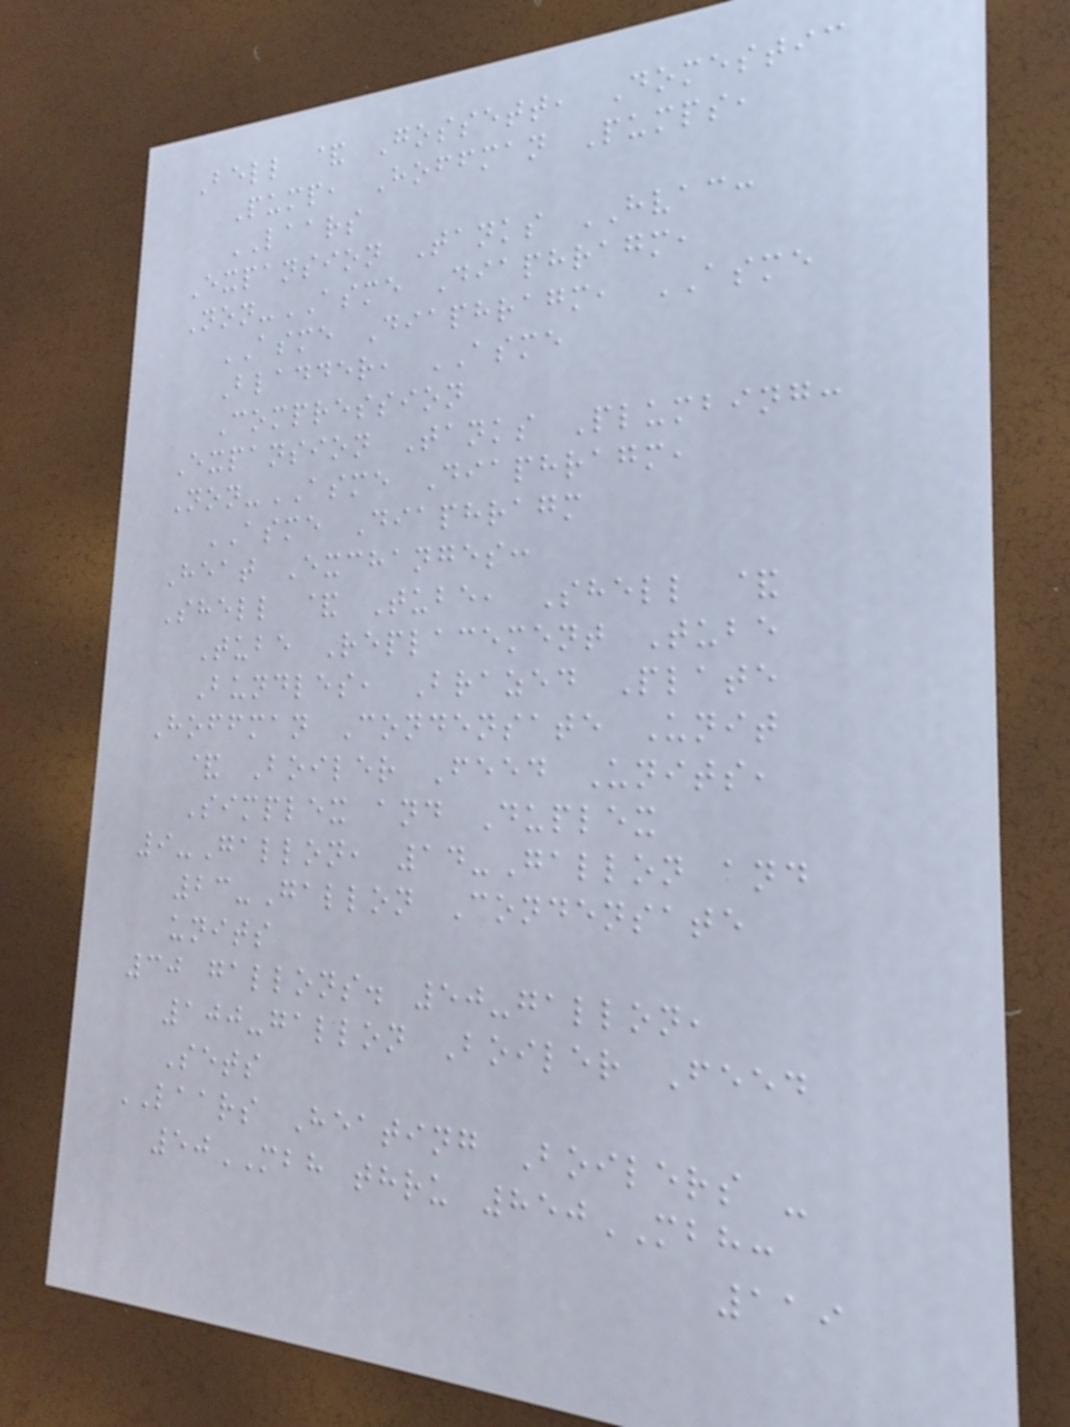Bell & Gossett, Domestic
Pump, Hoffman Pumps,
LAARS
Expansion Tanks HVAC:
Non-ASME Diaphragm,
ASME Diaphragm, ASME
Bladder, ASME
Compression
Expansion Tanks Plumbing:
Non-ASME Diaphragm,
ASME Diaphragm
Heat Exchanges:
Shell & Tube, Shell &
Tube Replacement Tube
Bundles, Brazed Plate
Hoffman Condensate Unit
& Boiler Feed Units,
Simplex and Duplex
9-Gallon, 14-Gallon and
23-Gallon Condensate
units
30 gallons. 50-gallon,
100-gallon Boiler Feed
Sets
LAARS Heating Boilers -
50MBH thru 850MBH:
119
